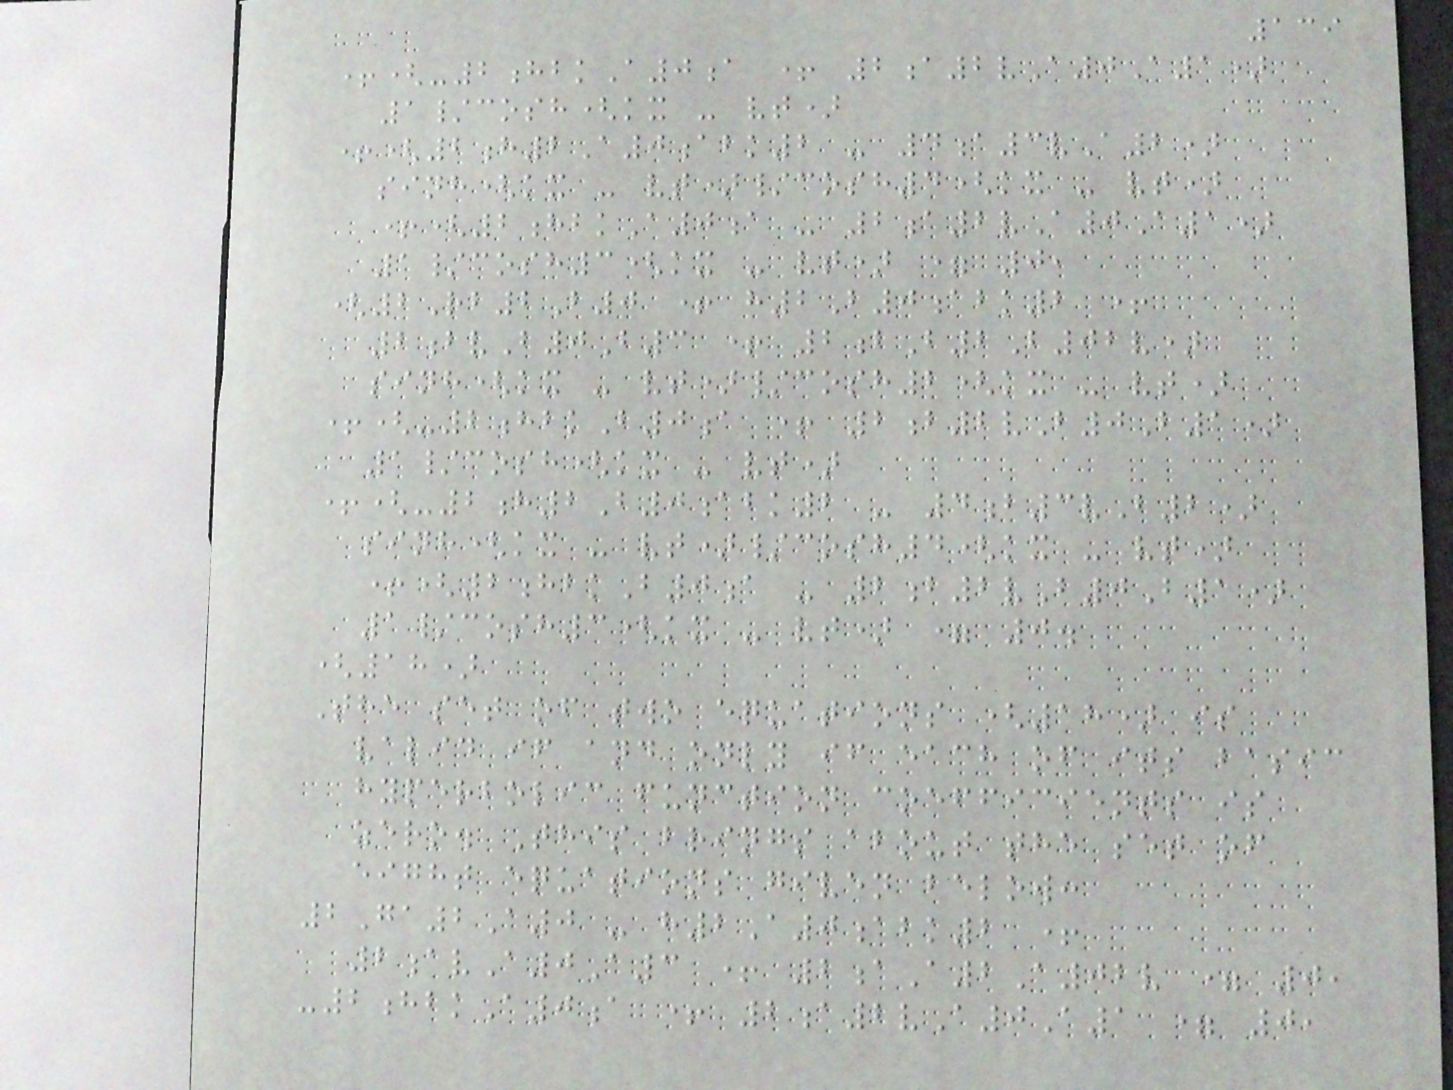139
+(-2hbkA0a + 2a2vA0A1)
1/cosh(kx - vt)
+(2h2A0abk2 - 4a3vA2)
sinh(kx - vt)/cosh4(kx - vt)
+(2hbkA0a - 2a2vA0A1)
1/cosh3(kx - vt) = 0,
(2Rb2B0 + h2B0abk2 +
2bvB0B3 + 2bB2B02v)
sinh(kx - vt)/cosh2(kx - vt)
+(-2hbkB0a + 2b2vB0B1)
1/cosh(kx - vt)
+(-2h2B0abk2 - 4b3vB2)
sinh(kx - vt)/cosh4(kx - vt)
+(2hbkB0a - 2b2vB0B1)
1/cosh3(kx - vt) = 0.
(18)
The set of two equations (18) is
valid if and only if each of its basic
hyperbolic function coefficients is
zero. This brings about the set of
eight equations given below:
2Ga2A0 - h2A0abk2 +
2avA0A3 + 2aA2A02v = 0,
-2hbkA0a + 2a2vA0A1 = 0,
